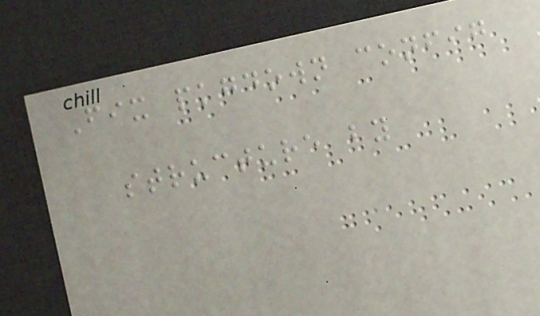Fix pkgdown config
structure by
